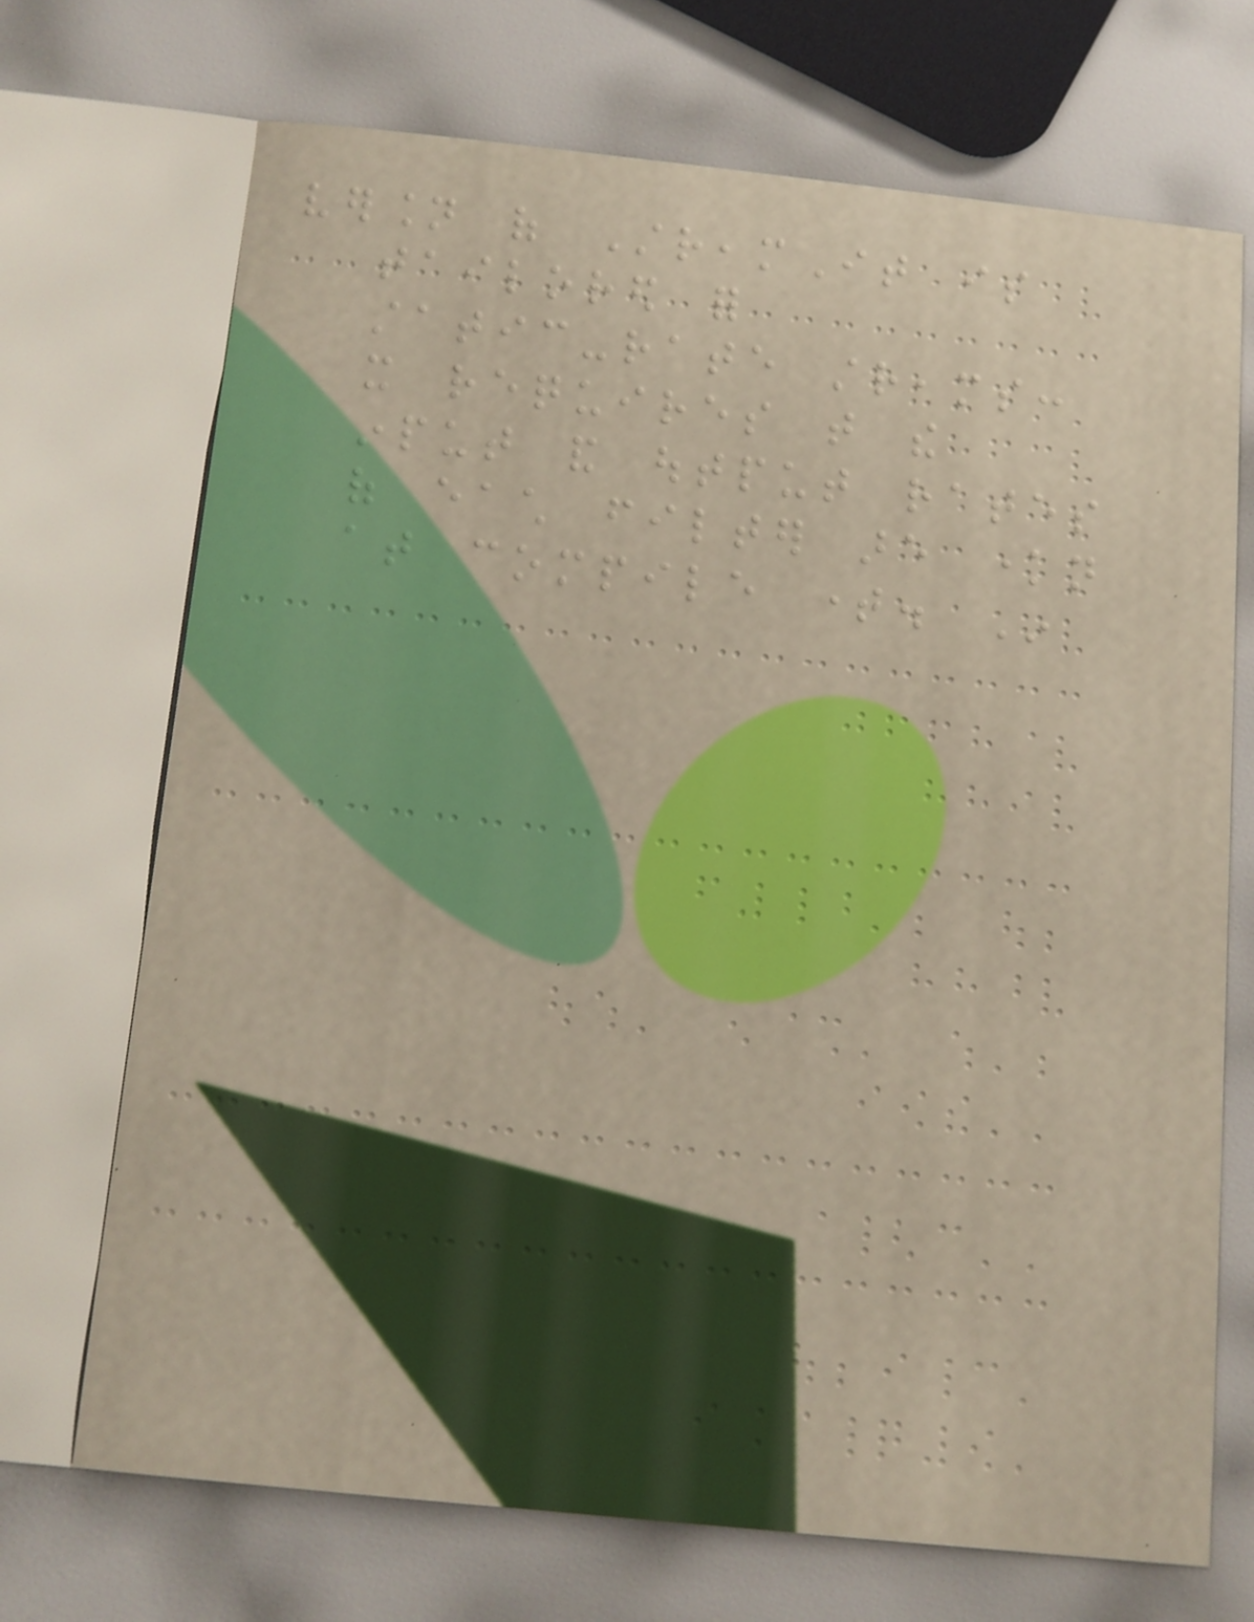version of StreamIt is
tailored for
static-rate streams:
it requires that the
input and output rates
of each filter are known
at compile time. In
